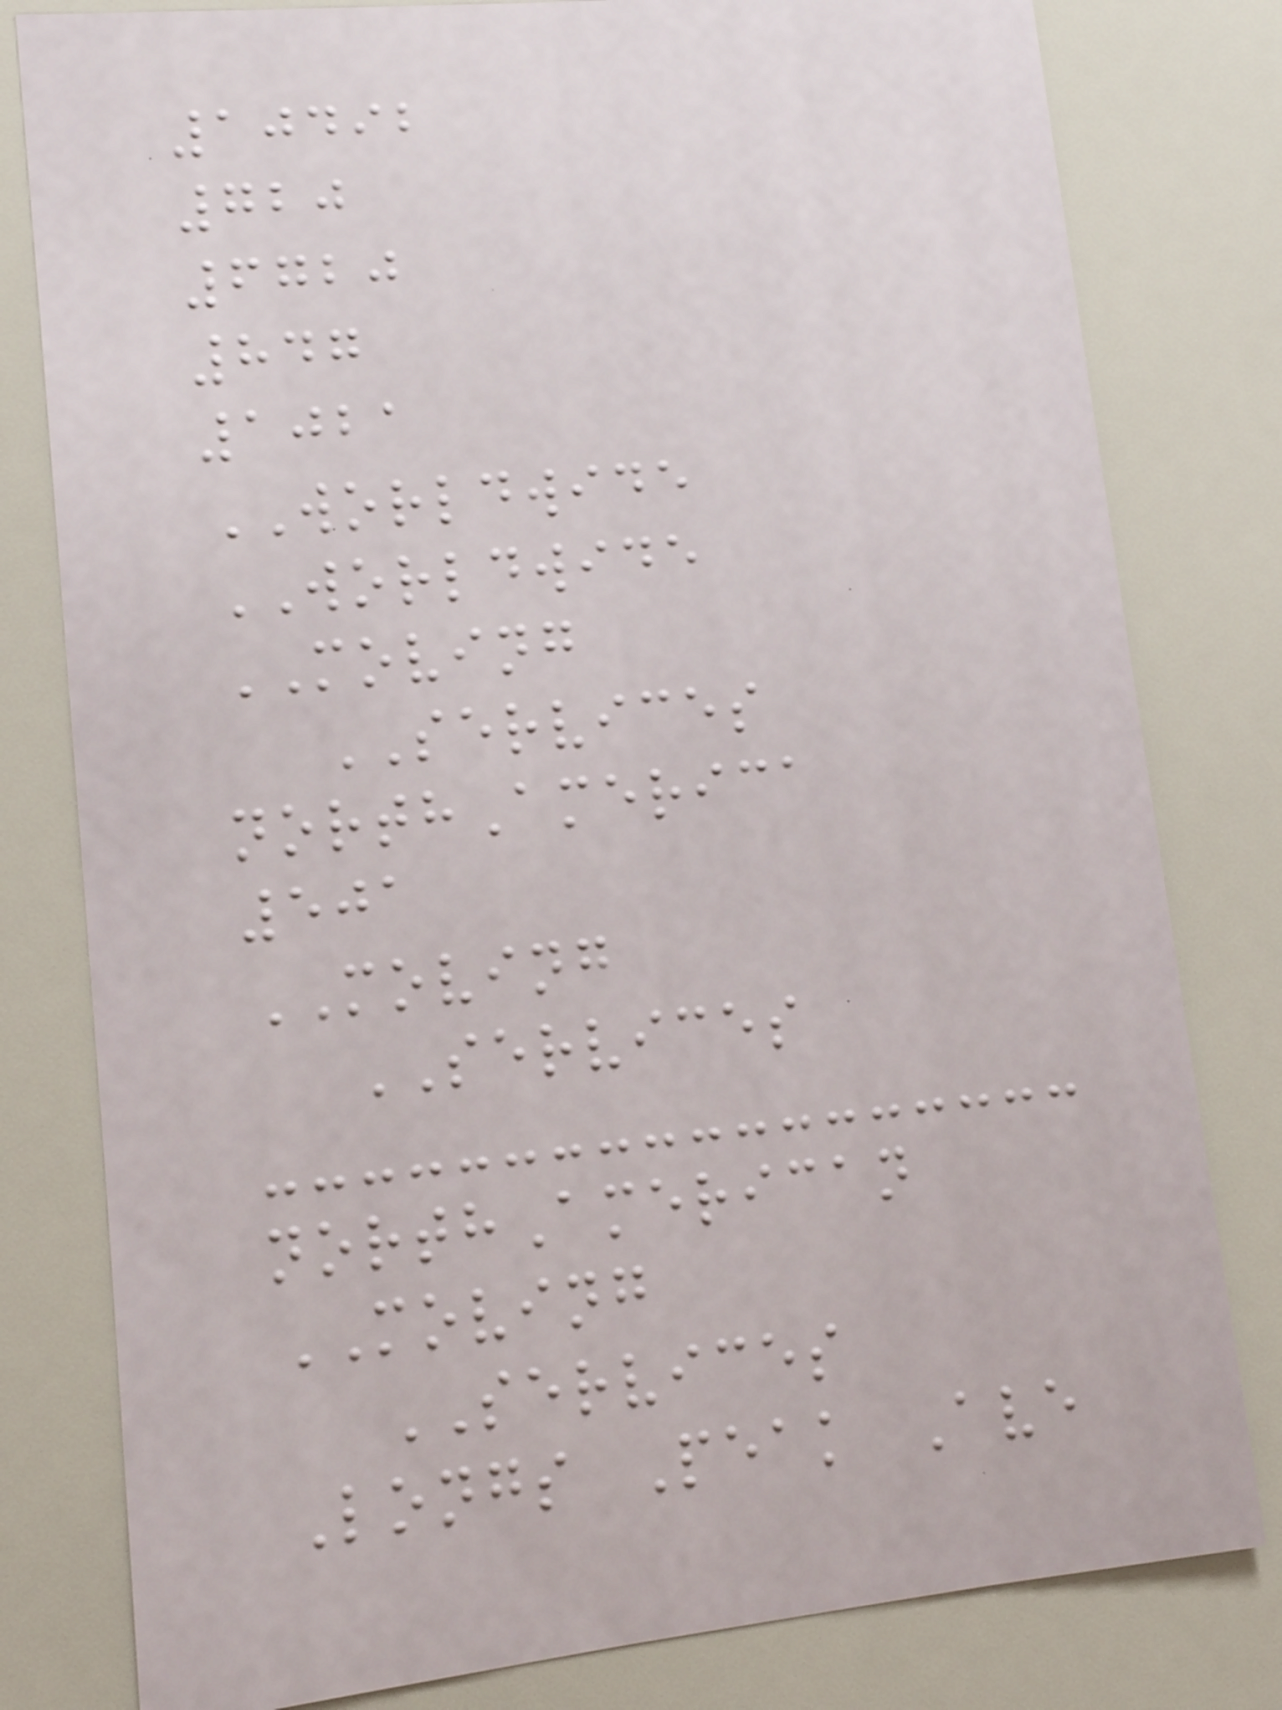10492
720
6720
847
1021
WORLDWIDE
WORLDWIDE
MOVING
SERVICES
northAmerica
501
MOVING
SERVICES
northAmerican
MOVING
SERVICES
Longs Peak Ave
